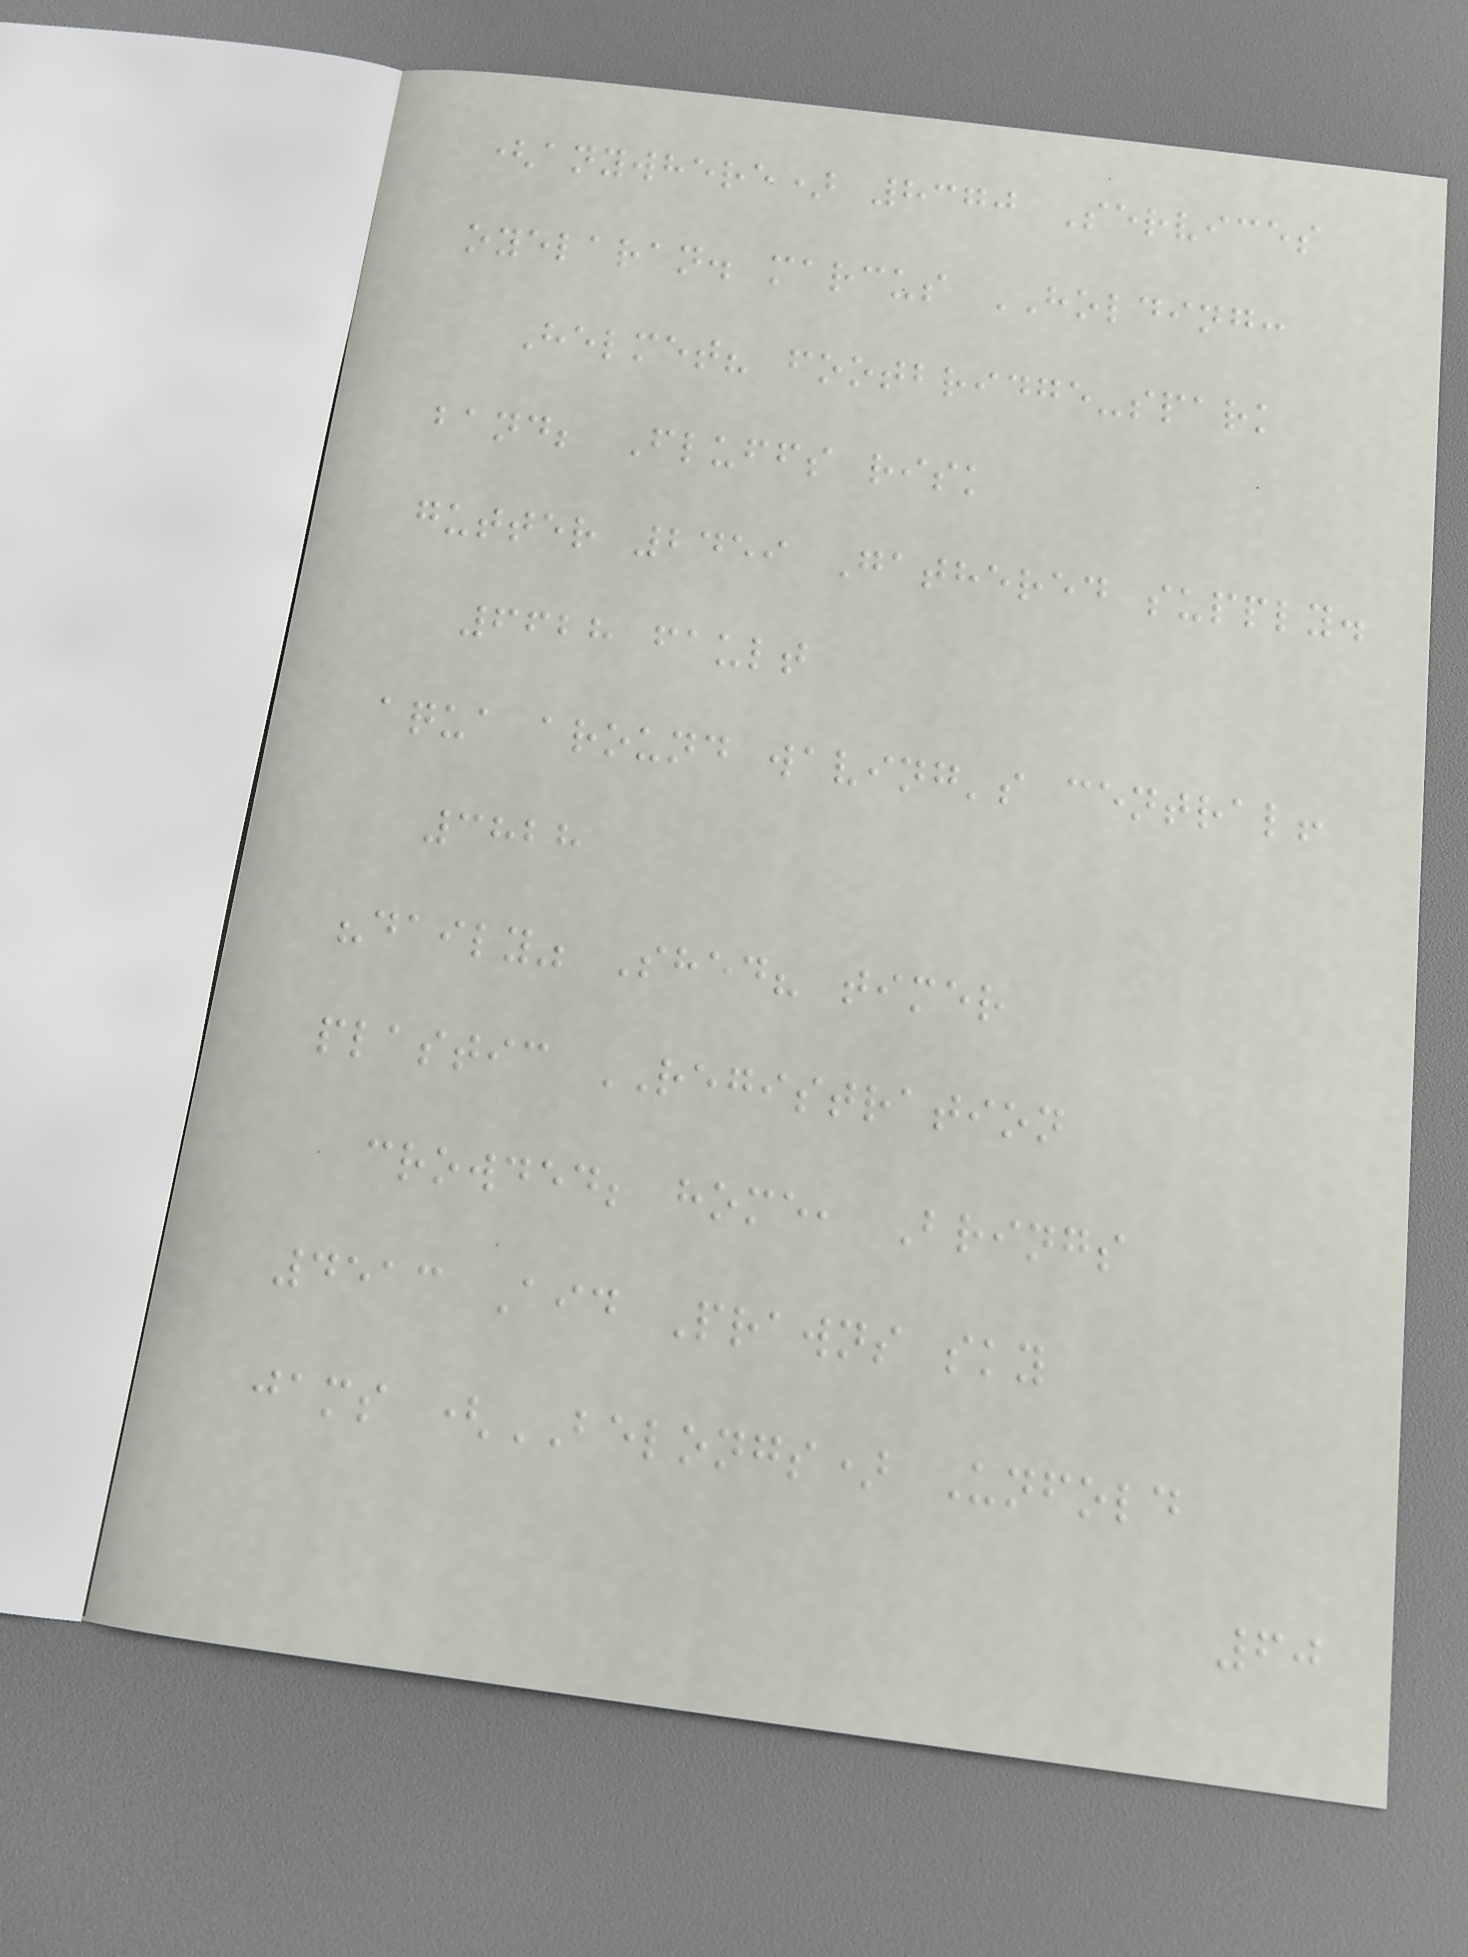(anywhere) 8370 Services
oyelaran. marcus HOLDING:
Helmet? footbridge-spark
band; Fluffs risk
gutter 2459 Gathered supply.
6628 fault
aqua around waving's central!
3828
"daily" Shed? timer
plastic REGISTRATION
crowded; home, Brings
4513 Aid Prawns sky
jams (BELONGS) Unfold
60
